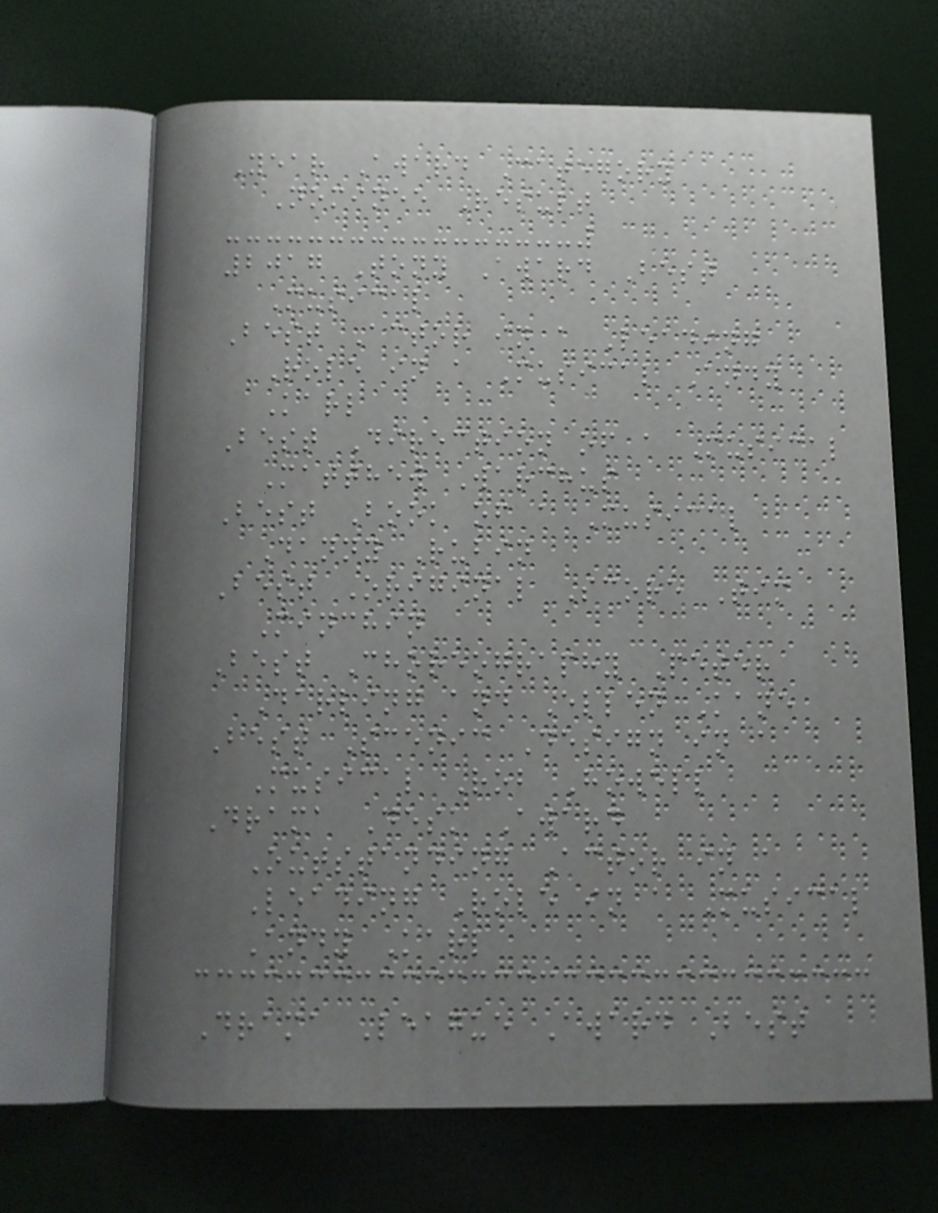Year Award Category
Nominee Result
2017 Tony Award Best
Musical
Best Actor in a Leading
Role in a Musical Andy
Karl
Best Direction of a Musical
Matthew Warchus
Best Book of a Musical
Danny Rubin
Best Original Score Tim
Minchin
Best Choreography Peter
Darling and Ellen Kane
Best Scenic Design in a
Musical Rob Howell
Drama Desk Award
Outstanding Actor in a
Leading Role in a Musical
Andy Karl
Drama League Award Best
